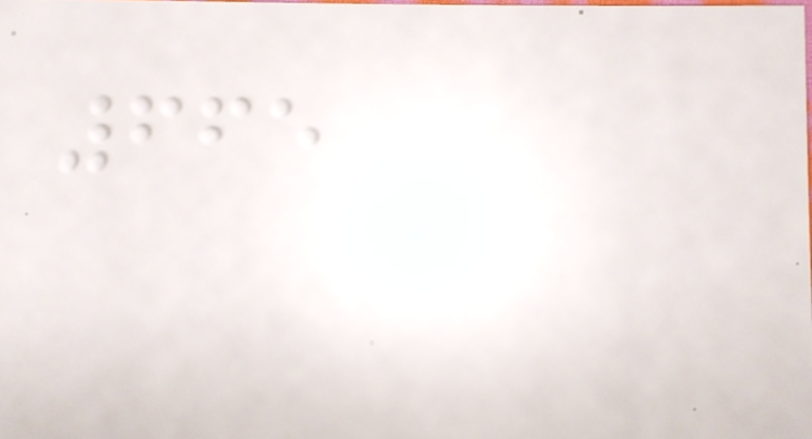665
